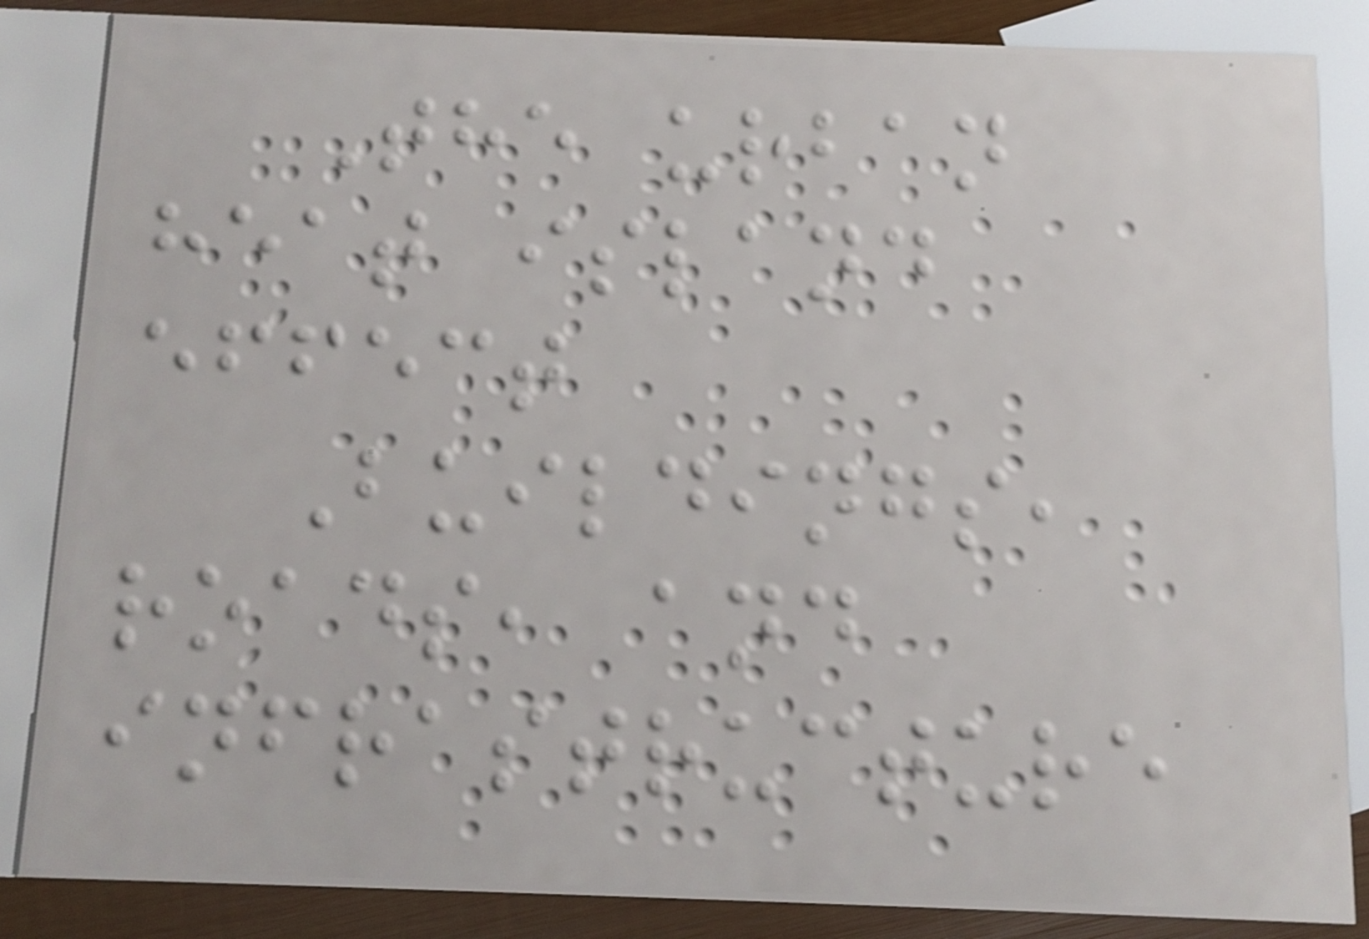The urban
heat island
effect
Buildings,
roads, and
infrastructure
